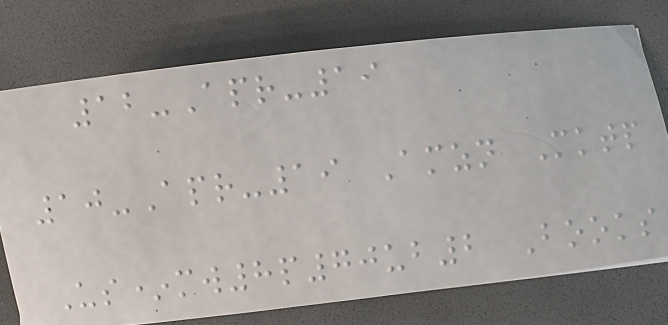12-Apr-19
10-Apr-19 Amzn Mktp
Us*mw8p70ub2 Books
